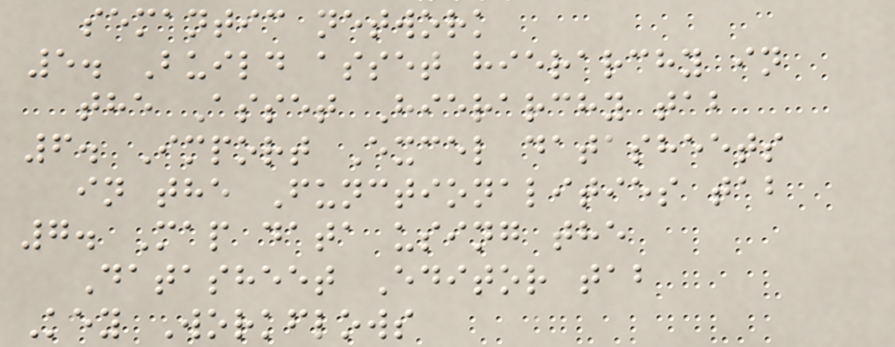semantic network
5. Build asset hierarchy in
the Asset Hierarchy tab
6. Import Excel datasheets
in the Functionalities tab
7. Map data using the
Datasheet Editor tab
Key Workflows
